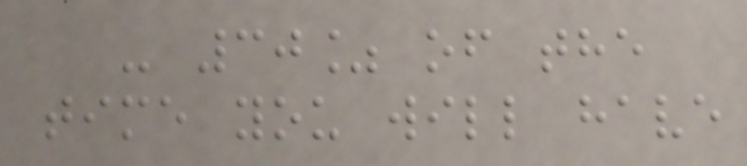- 30% of the
time you will have
